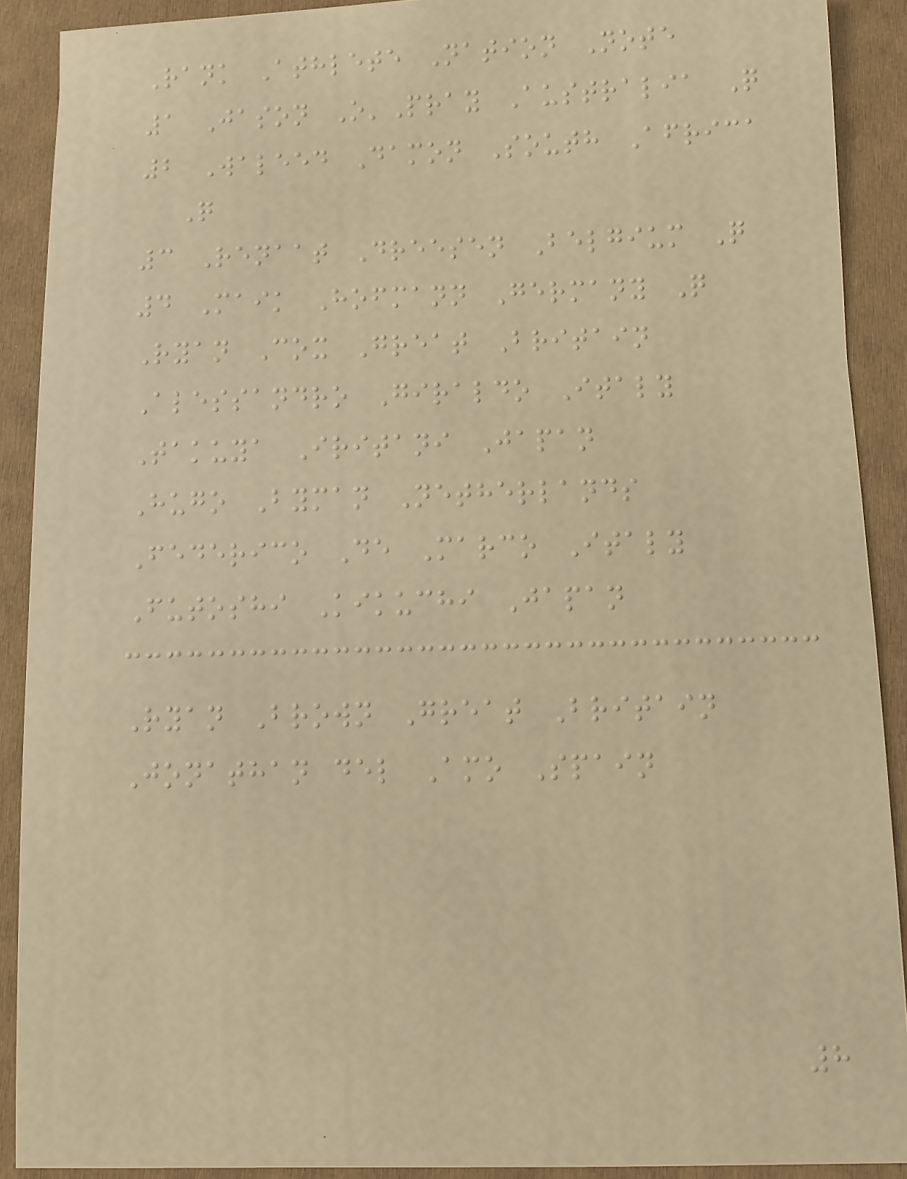Rank Athlete Nation Note
1 Jason O'Pray Australia Q
2 Waleed Damon South Africa
Q
3 Renaat Dreesen Belgium Q
4 Maik Hofmann Germany Q
Ryan Cox Great Britain
Alessandro Giraldo Italy
Takuya Iritani Japan
Hugo Byman Netherlands
Federico De Marco Italy
Futoshi Kikuchi Japan
Ryan Brown Great Britain
Jonathan del Amo Spain
8
